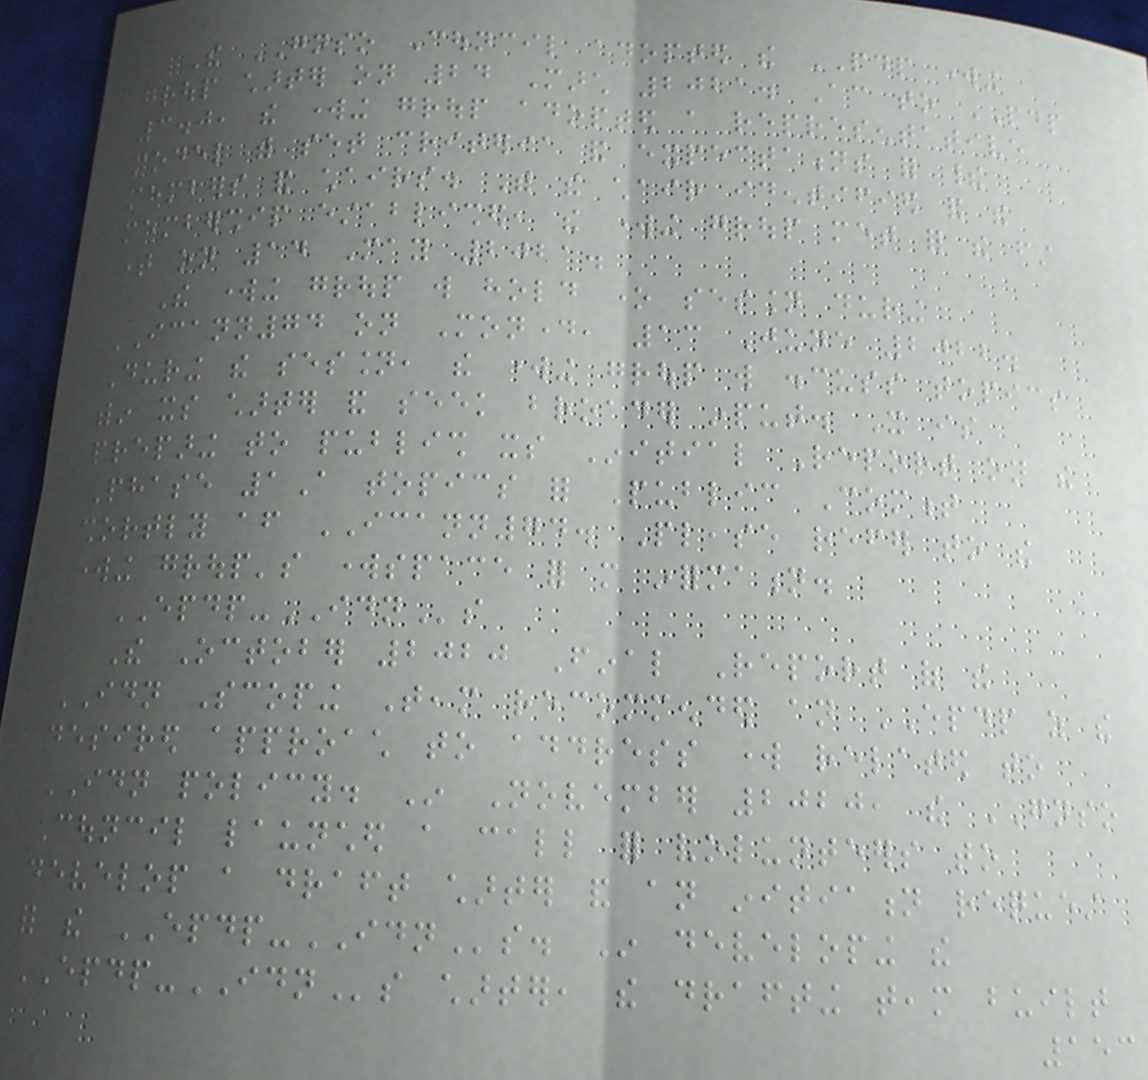The GNSO Council adopted the PDP working
group charter on 24 March 2021. According to PDP
3.0, the working group adopted a representative
model with set criteria and expectations for their
members and chairs. With the chair identified and the
membership established, the working group met for the first
time on 14 May 2021.
The working group will hold one session during
ICANN74 on Monday, 13 June 2022.
During the session, the working group will discuss topics
within its charter and seek broader input. It is
preparing to publish its Initial Report on the
Phase 1A topics for Public Comment
shortly after ICANN74. Please refer to the
working group's workspace for more information.
EPDP-IDNs
The October 2020 Final Report of the
IDN Scoping Team recommended an EPDP as the
desired approach to address work related to
IDN policy. In November 2020, the GNSO
Council launched a call for volunteers to
develop a draft charter and an initiation request
for the EPDP-IDNs. In developing the
EPDP-IDNs charter, the drafting team built
153
